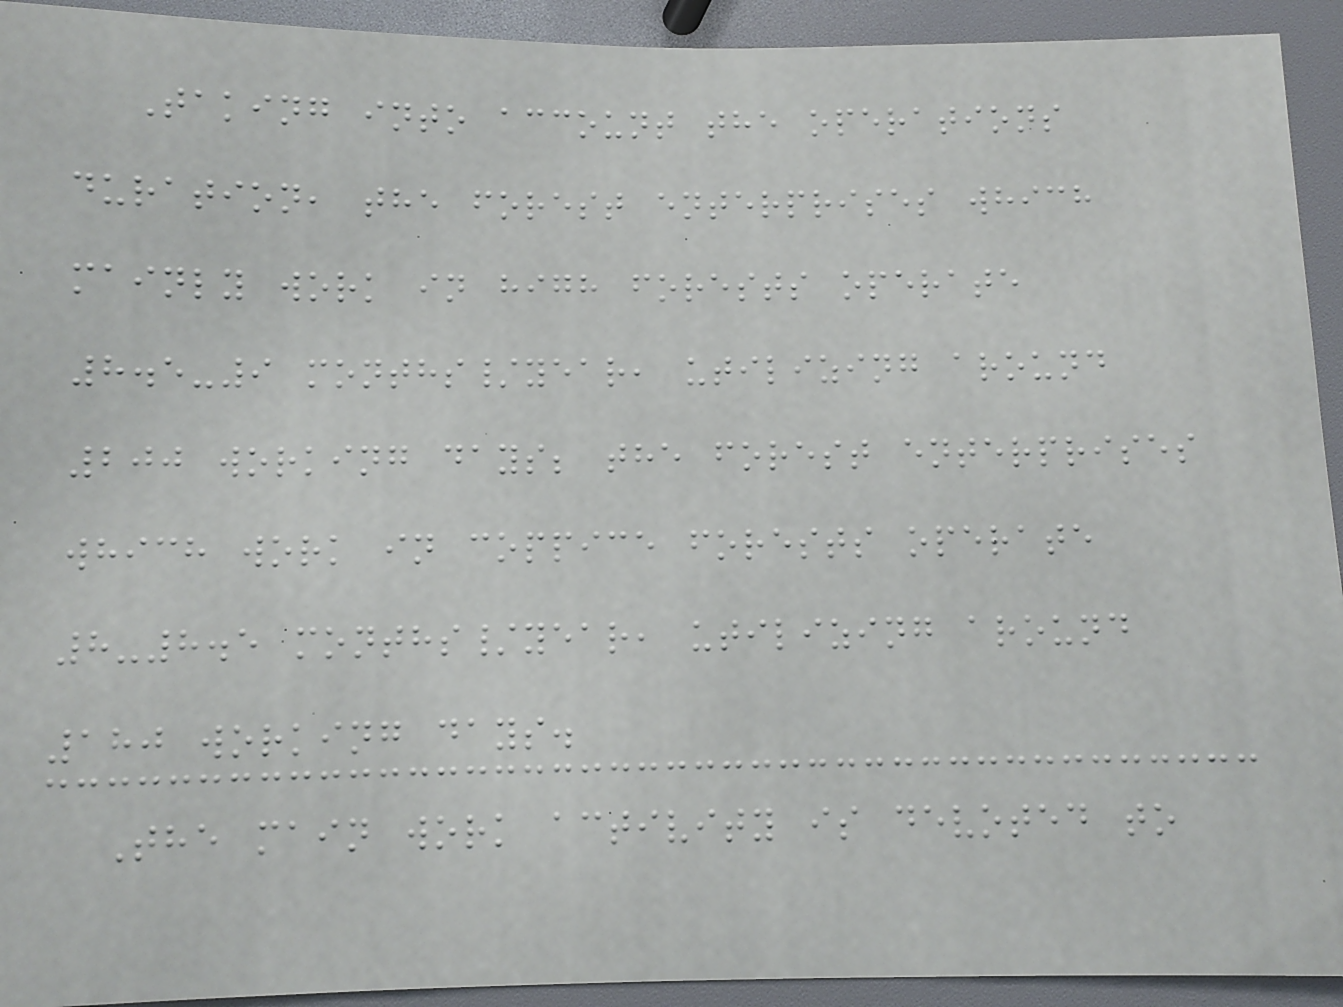Taking into account the operations
duration, the forest enterprises which
mainly work in high forests operate
8.5-9 months/year, utilizing around
200 working days; the forest enterprises
which work in coppice forests operate
8-8.5 months/year, utilizing around
180 working days.
The main work activity is devoted to
